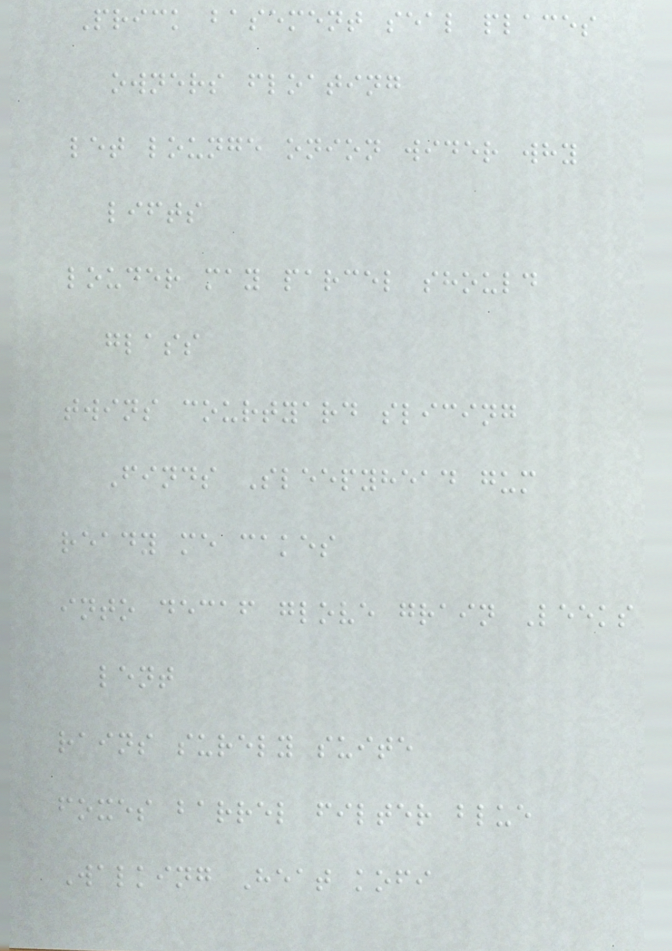Prick basement seal places
owners floating
let lounge onion wider why
lifts
louder may parcel should
glass
twins courtyard slicing
Finds Sleepyhead gum
ready me cakes
into decaf glove grain Leeks
lent
rains surely suite
foxes barrel filter blue
Walking Heat kofi
